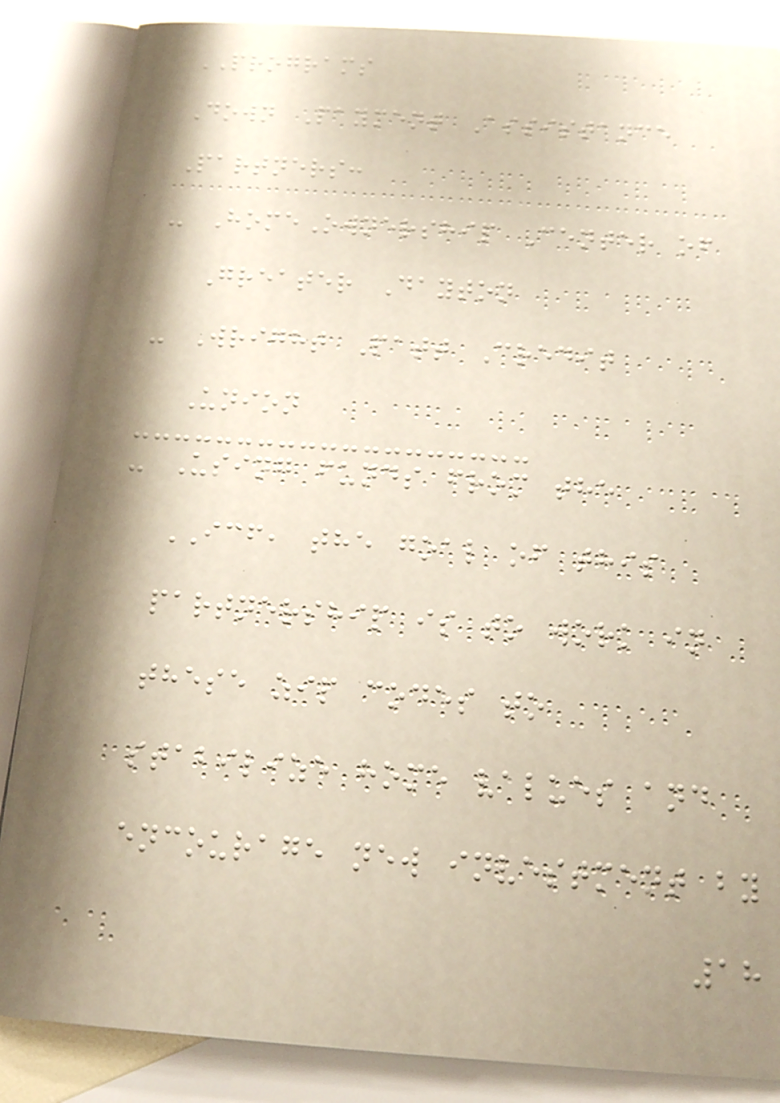PROGRAMS
Down Payment Assistance
Partners:
- HomeOwnership Center of
Greater Dayton
- Wright Patt Credit
Union
- Using funds from the
ICF, the goal of this
partnership is to work in
these zip codes to
stabilize home values and
encourage new investment by
18
